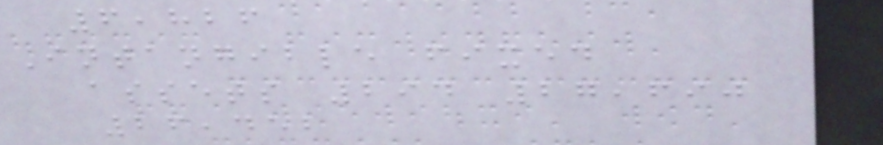6,826
Intangible fixed
assets 294 27,690
26,452
